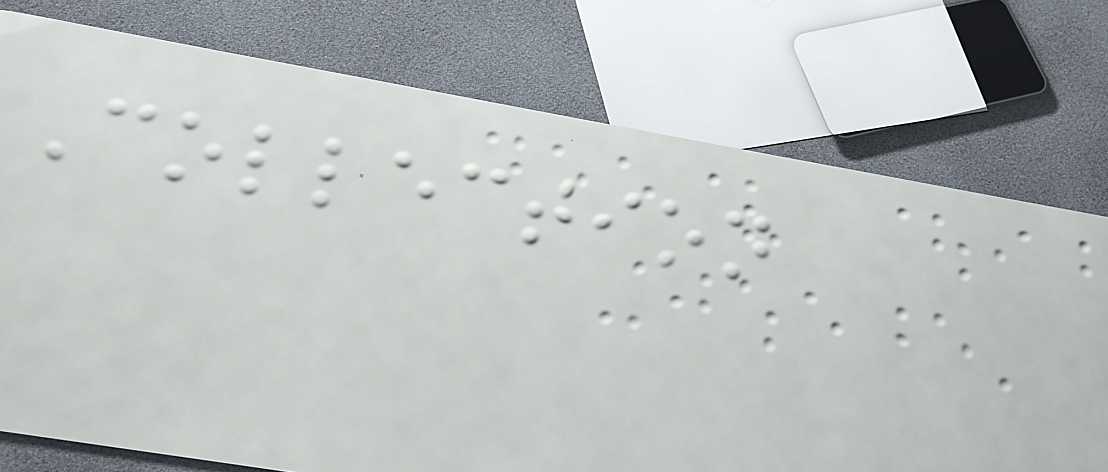Collection
